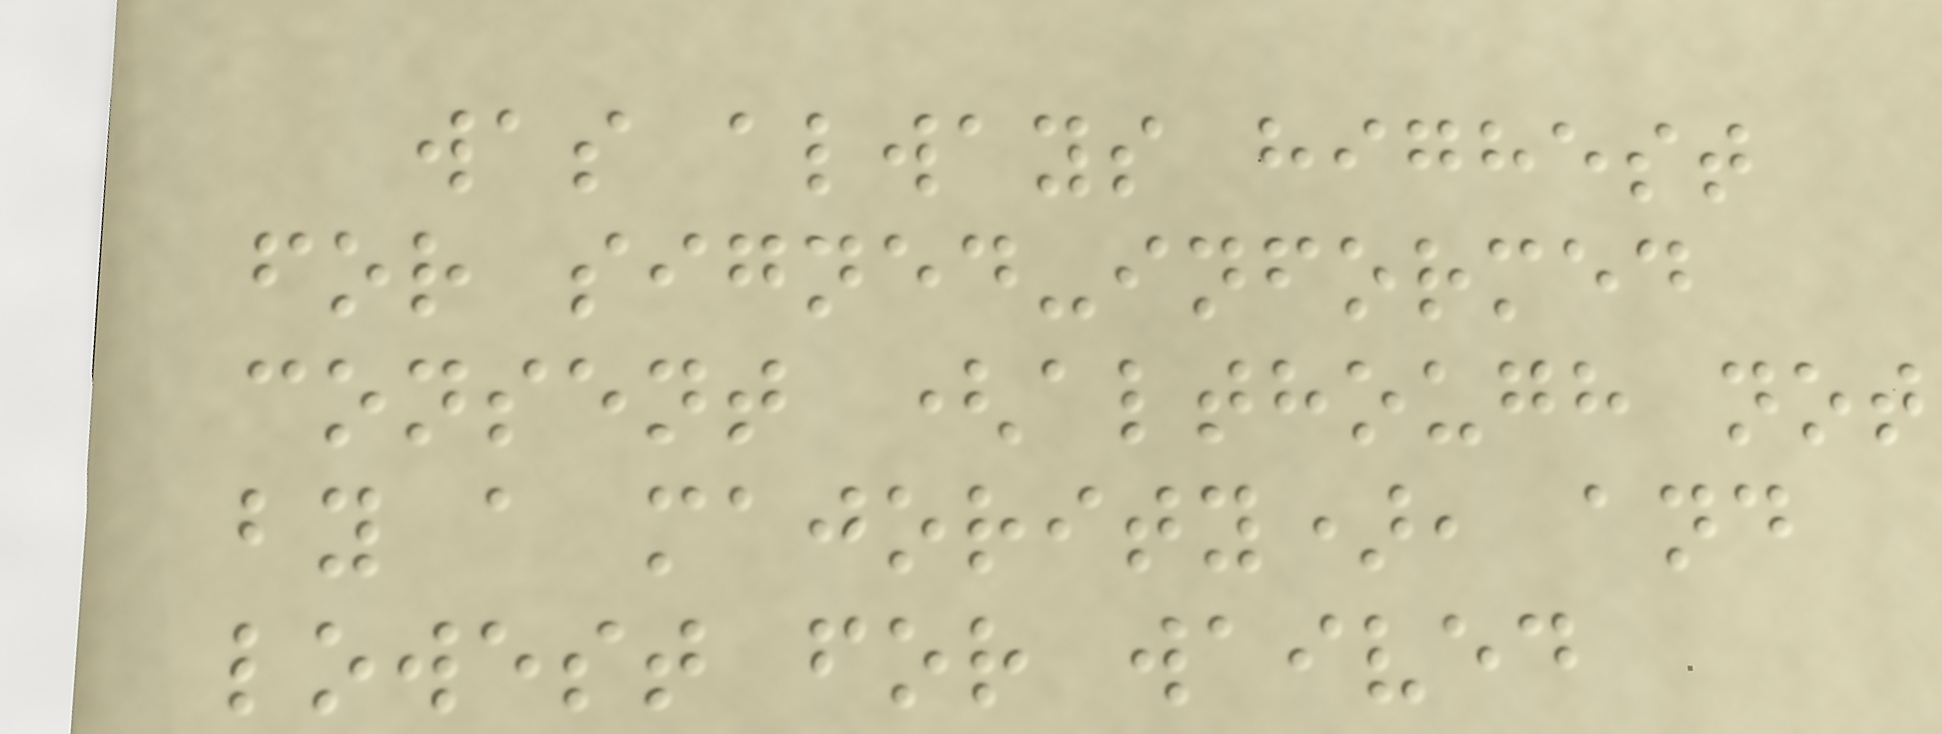was always highest
for signed-informed
consent (although not
by a majority), and
lowest for waived
